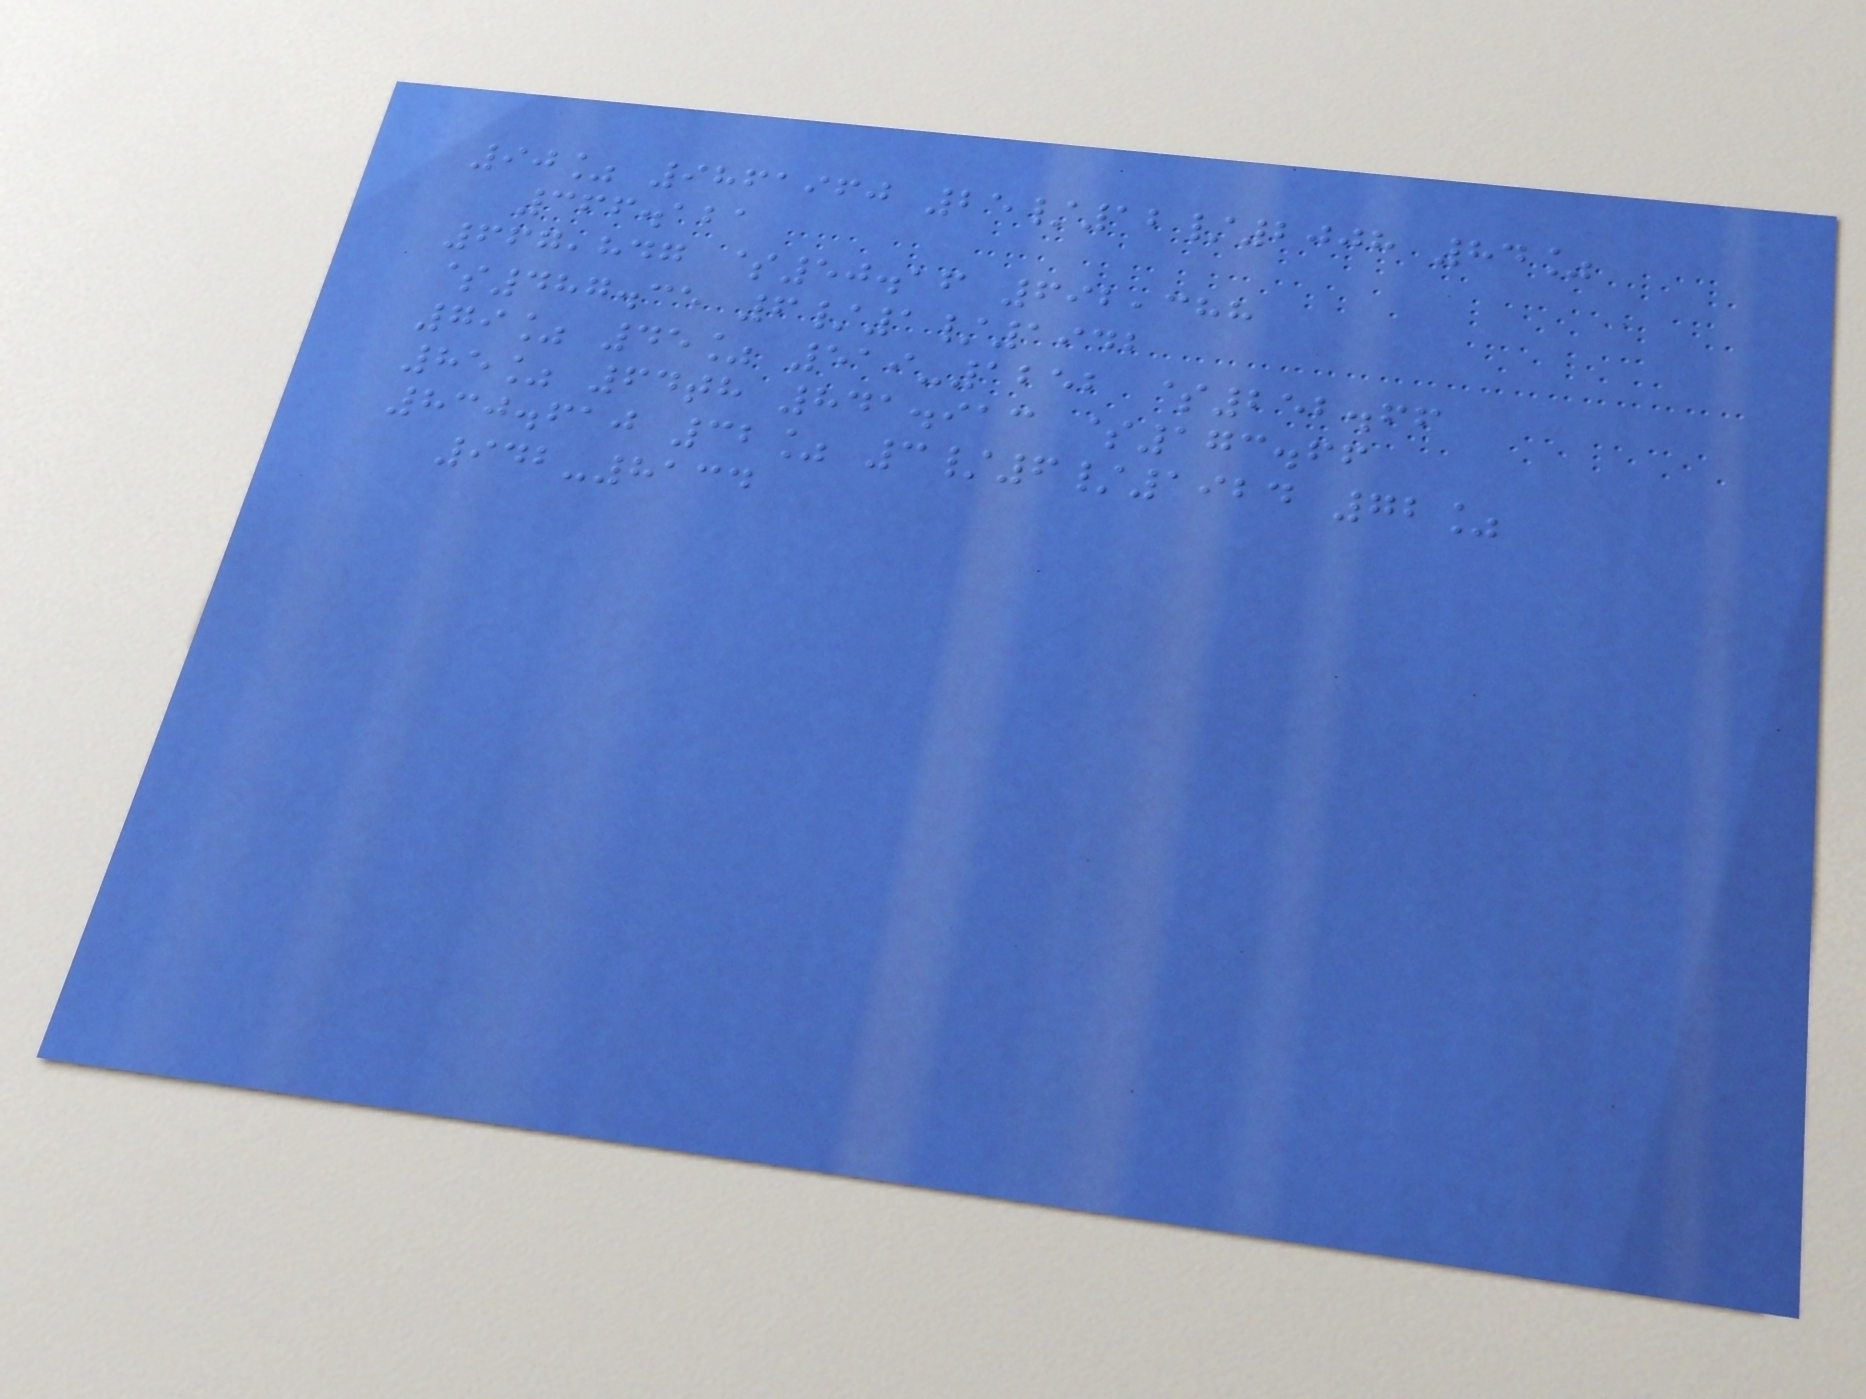90% 9861960 25/12/2008 84%
366.121
667,847 $50.16 692,388
$487.35 6/1/1942
79% 45% 519-1252 $252.66
85% 64th 841.913 $173.66
830.610 32% 3/6/1924 72%
942-8134
